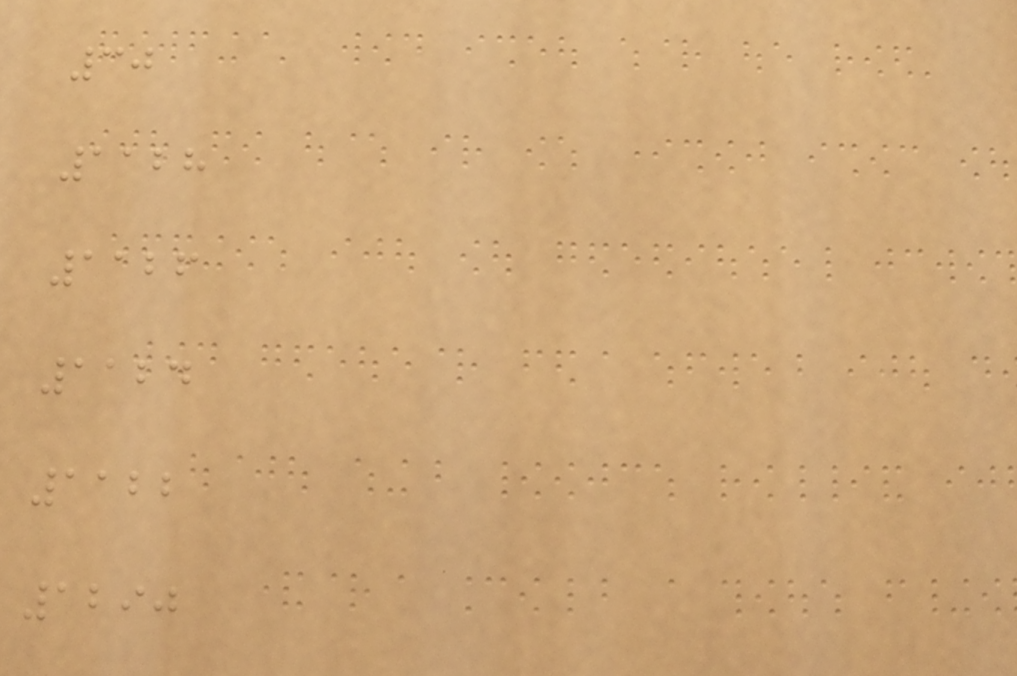30
1128
1126
1124
1122
1290
